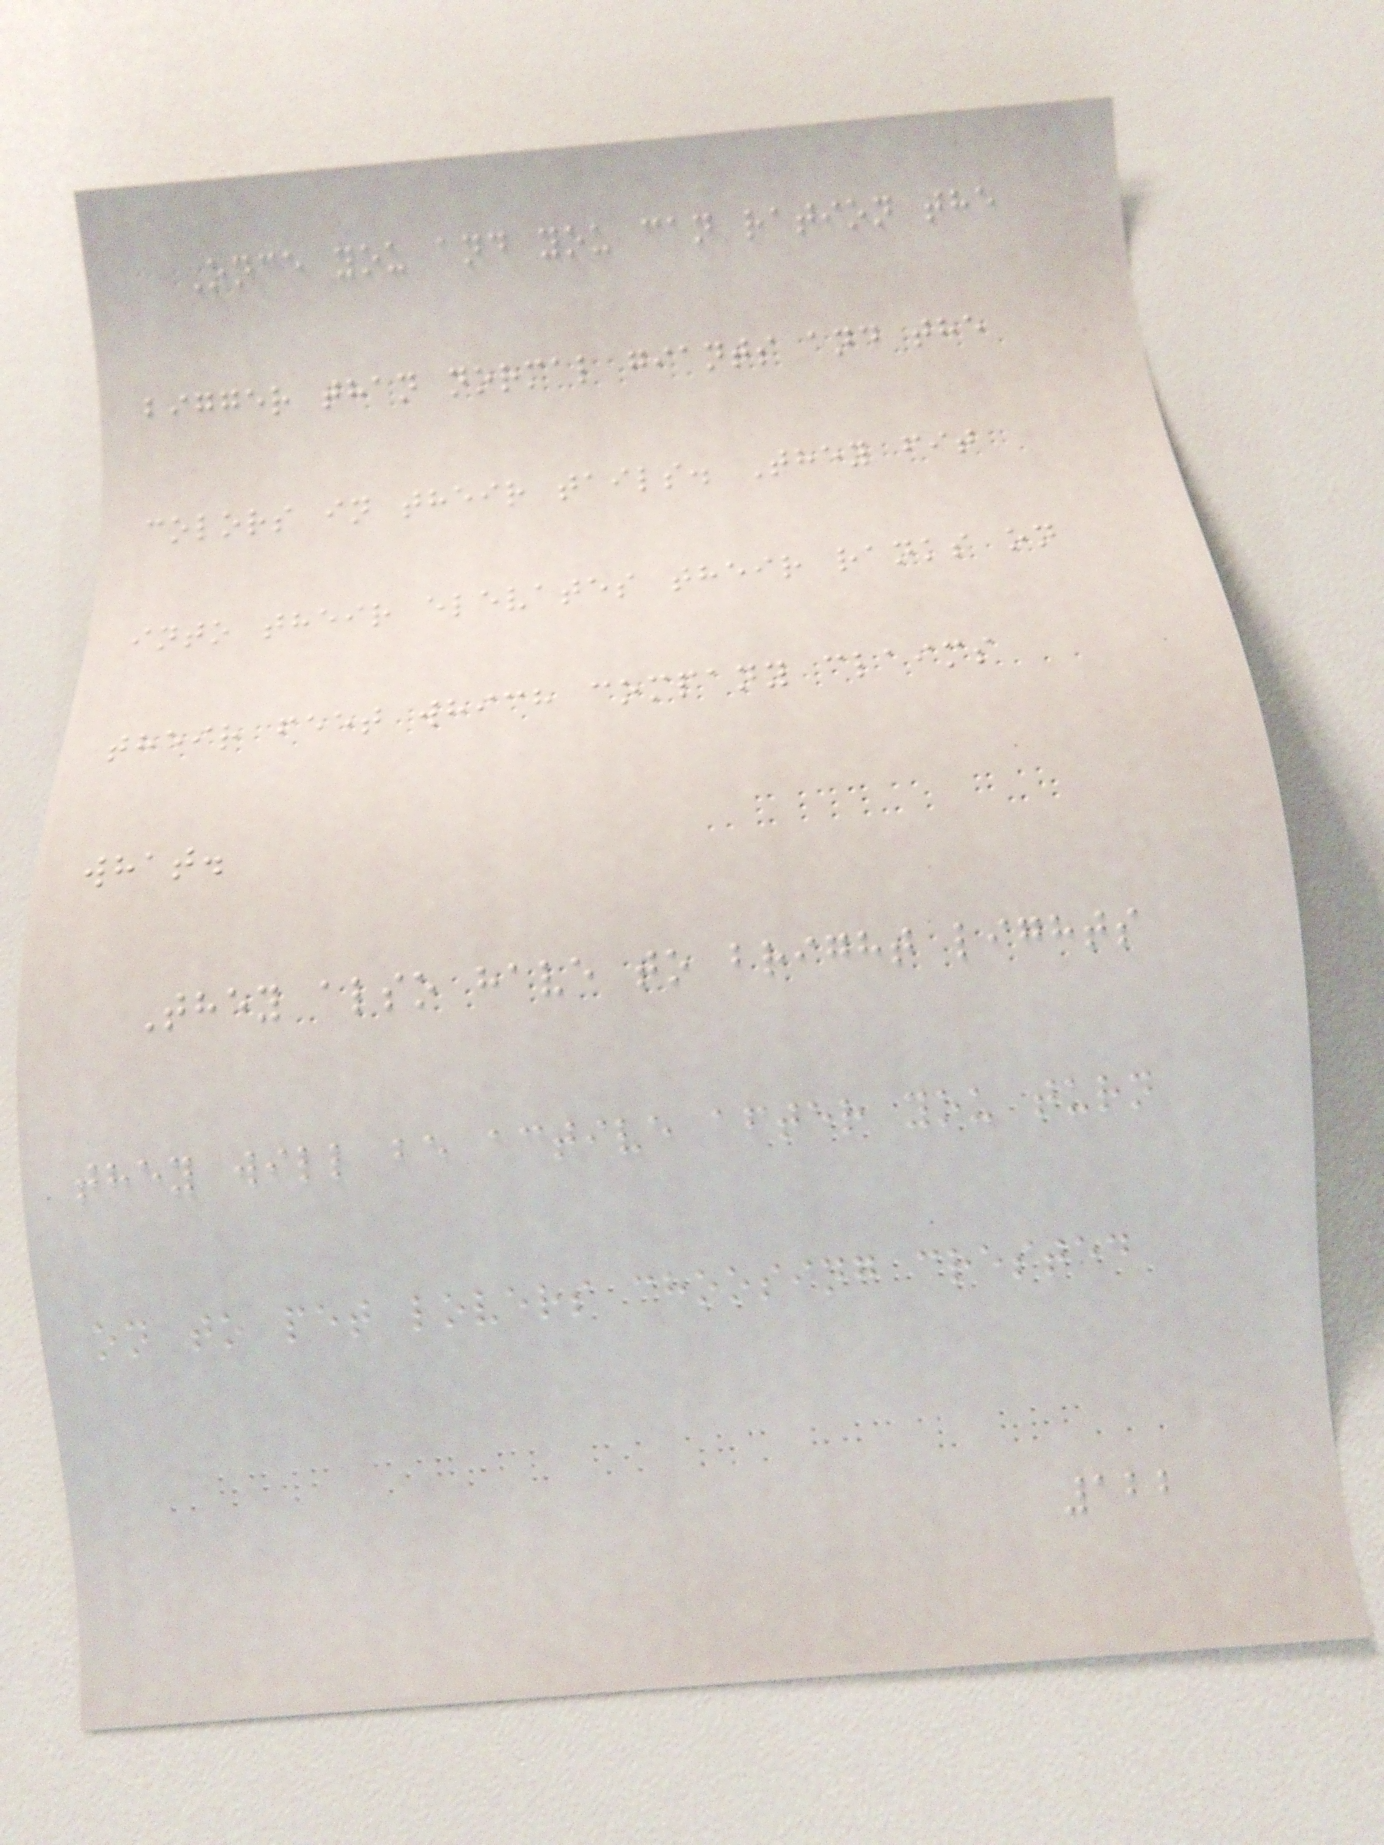Once you and you can ration the
bigger than normal giants and the
colors in their tails. They fit
into their elevates their ranks on
their feet which company claims
what.
They also have to bright lights
they will be active after you turn
on to pet lovers choosing crested
122
